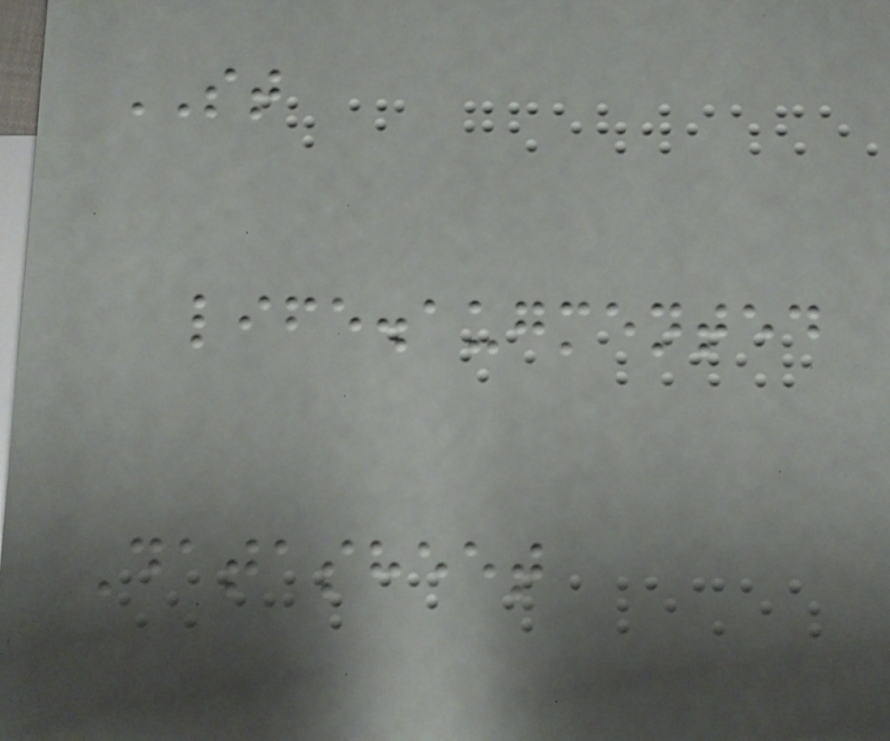ST
life.augmented
Datasheet
